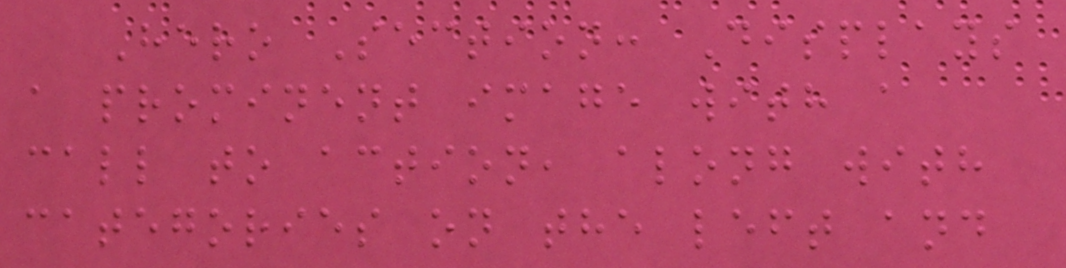Hero Section: Displays
a prominent image with a
call to action, along with
categories on the left and
